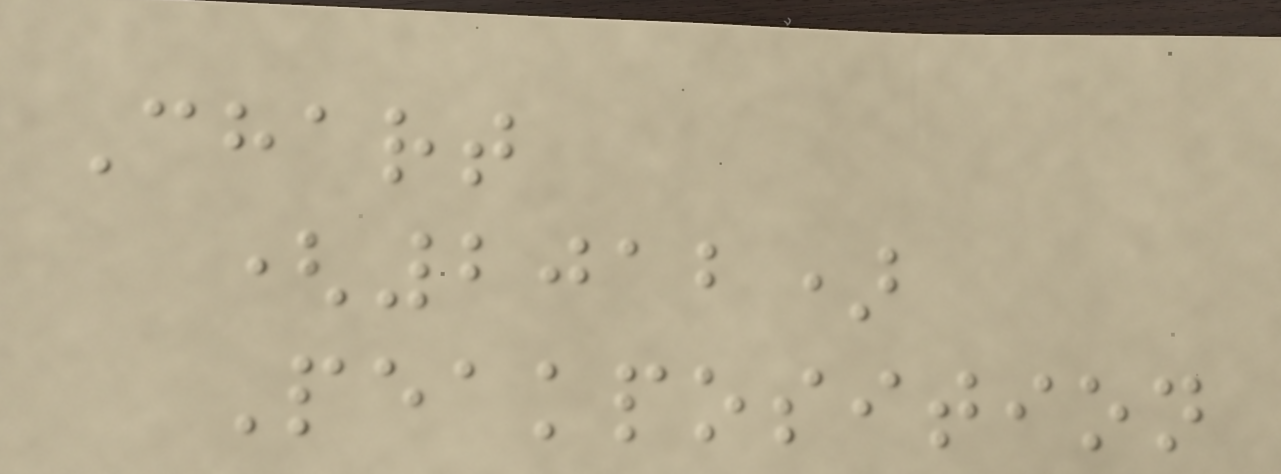Chart
(2012)
Peakposition
